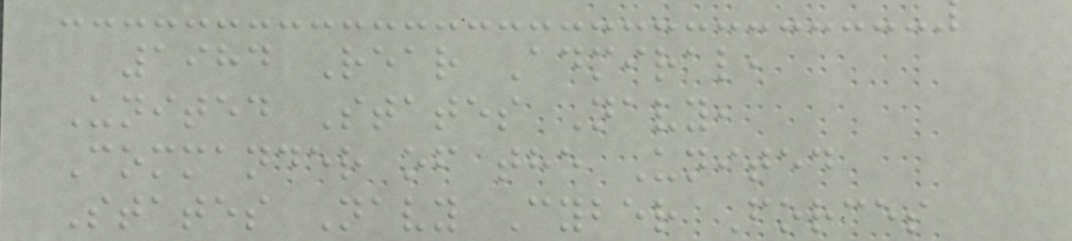1984 Rear Admiral,
United States Navy,
Commander of the United
States Navy Cyber Forces
